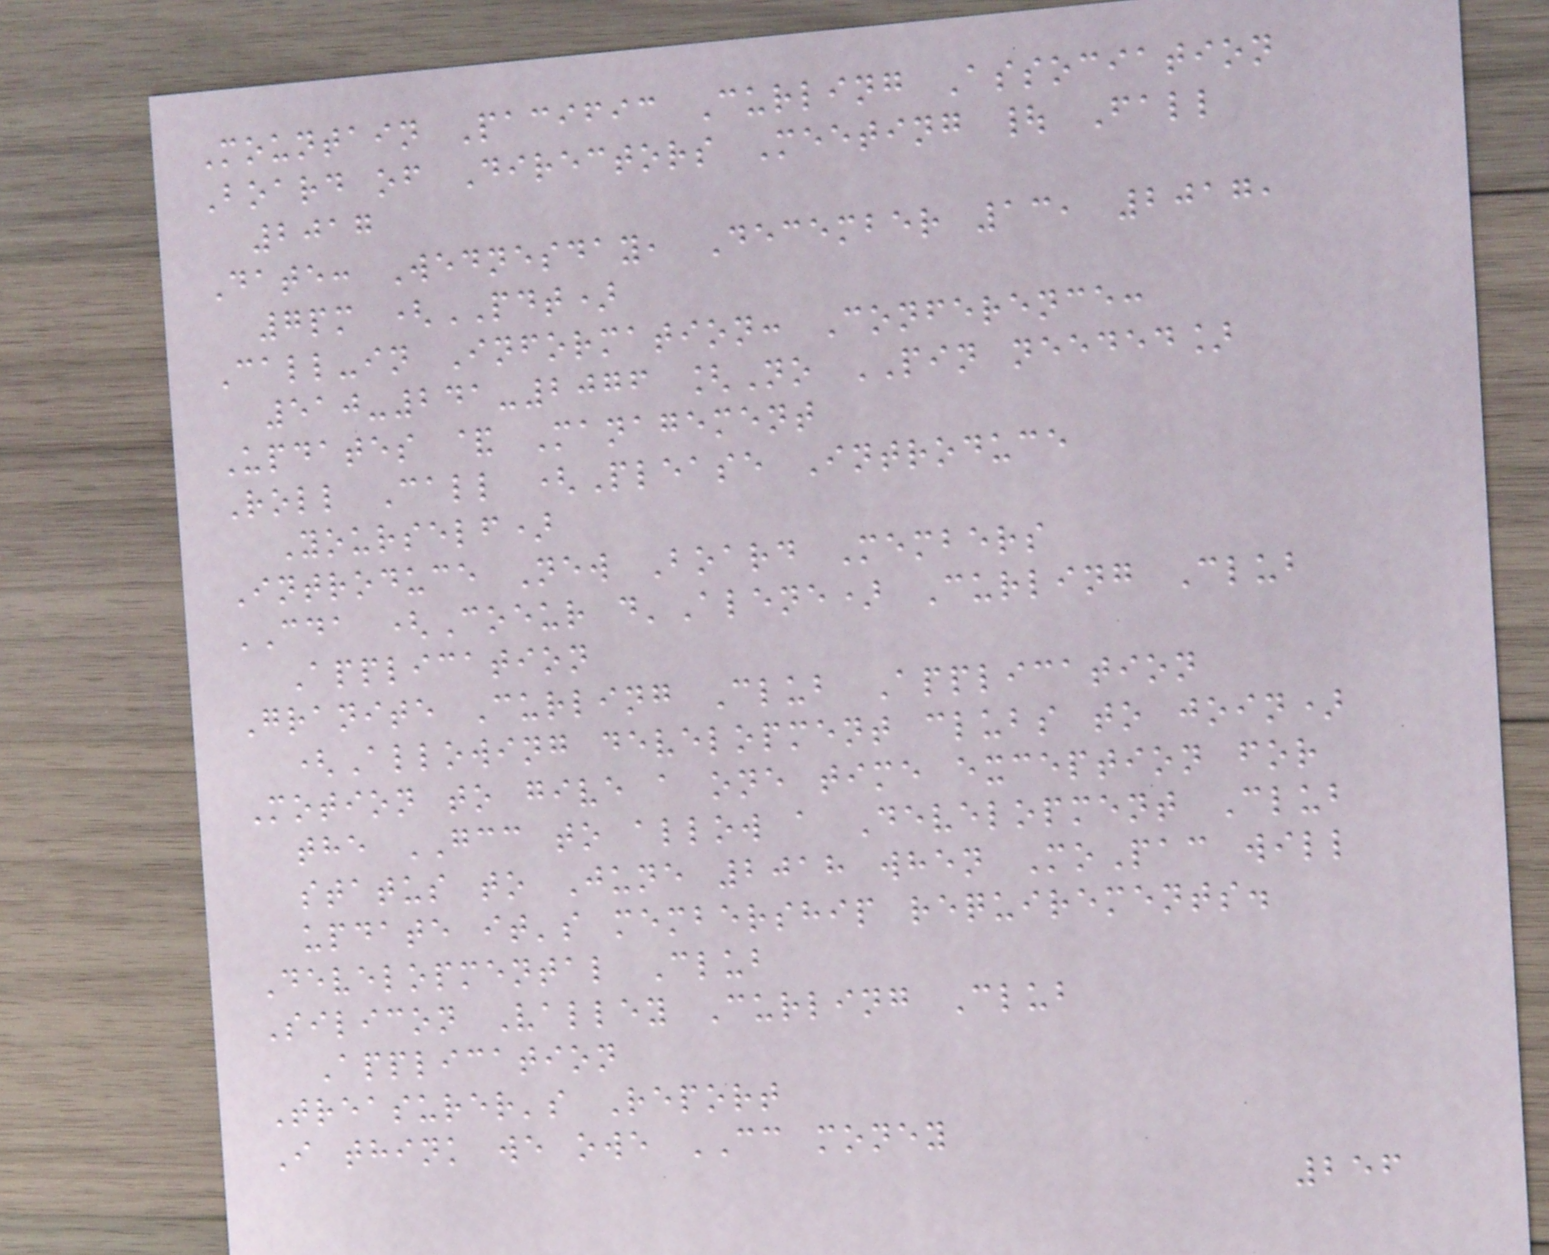Mountain Pacific Curling Association
Board of Directors Meeting | Fall
2017
Date: Wednesday, December 13, 2017,
7pm (PDT)
Call-in Information: Conference:
510-241-2076 [No PIN needed]
Updates & Management
Roll Call (Please Introduce
Yourself)
Introduce New Board Members
CDA (Coeur d'Alene) Curling Club
Application
Granite Curling Club Application
(Allowing development clubs to join)
Motion to give a one time exception for
the GCC to allow a Development Club
status to June 2018 when MoPac will
update it's membership requirements.
Developmental Club
Silicon Valley Curling Club
Application
Treasurer's Report
I think we owe CC money
256
